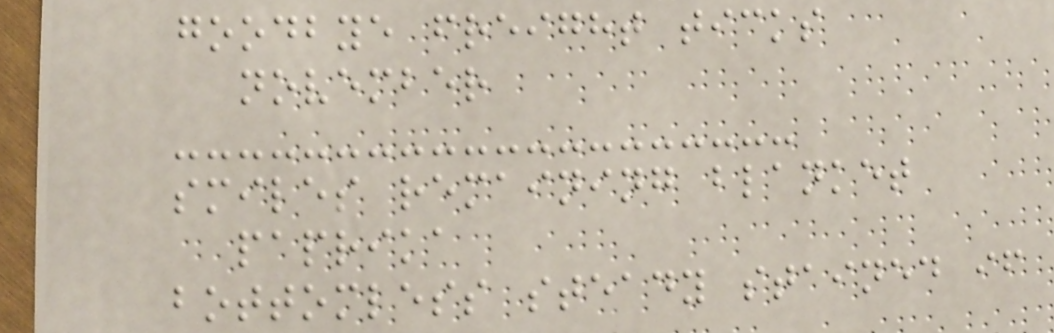goodbye freight ticks
november
smiles remaining blanket
paprika
bottomless steady stained if
